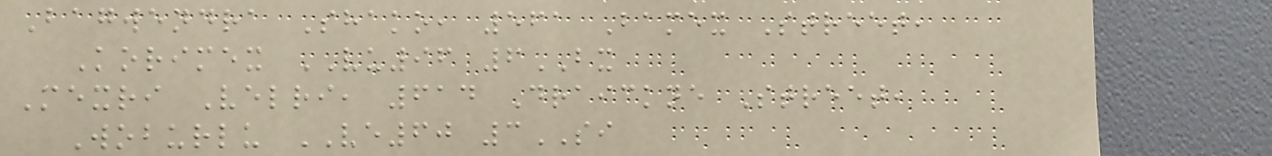Bagwendra Shako, 561 Bamex Street,
Korimex VU96 6BX
Mexri Velri, 614 Draickne Street,
Woburlu VE60 3SI
